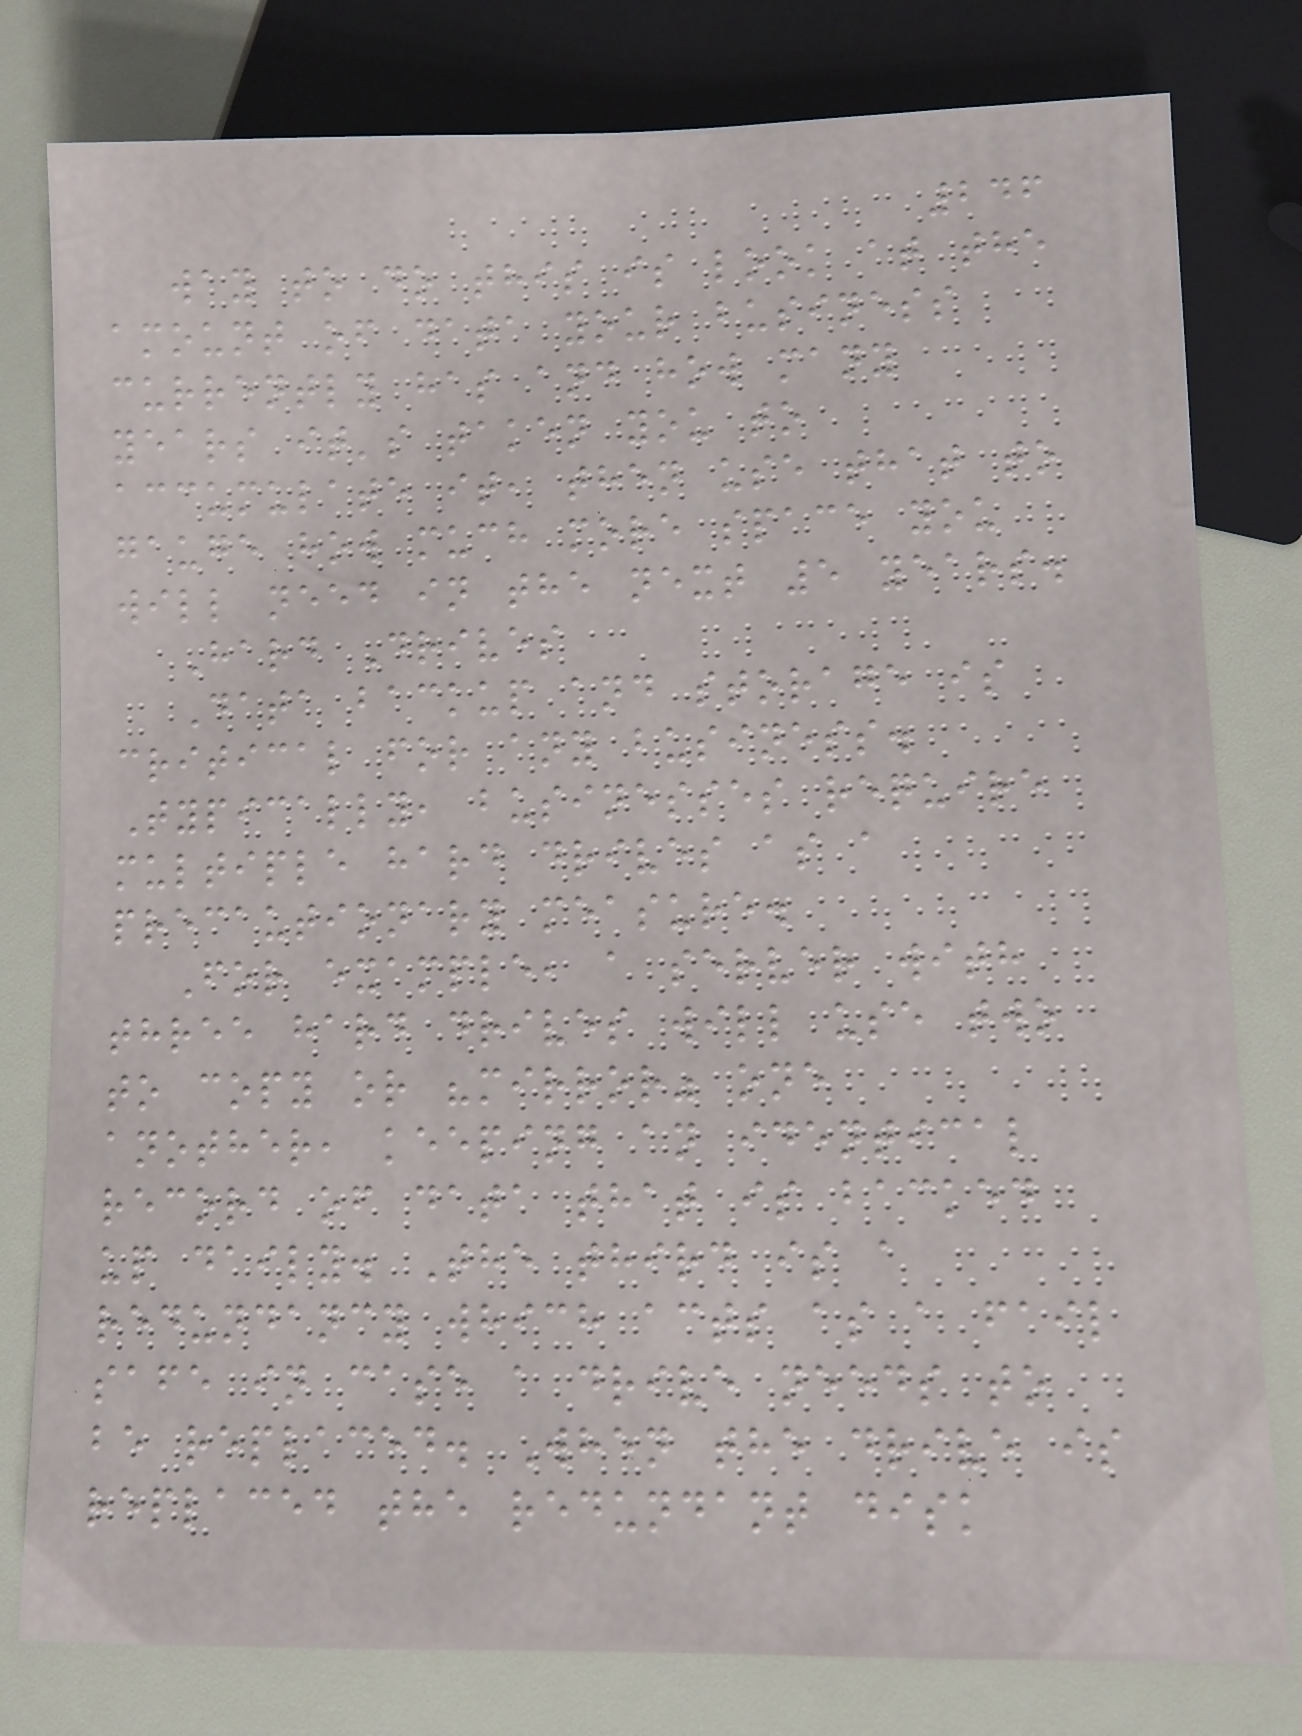246
way to do this is look at the
amount of data your business
currently has and how many
years it's taken you to
accumulate it, then use that to
gauge how much more space you
will need in the next 5 years.
Hard Drives
Data backup and storage is
critical for any business.
Typically, businesses require
multiple hard drives as a
precautionary measure.
For example, a server with
three hard drives will use two
to copy or "mirror" one
another, keeping an identical
record of data that is backed
up daily. The third is a
redundancy which acts as a fail
safe in case a drive needs to
be replaced. When the drive is
replaced the redundant disk
